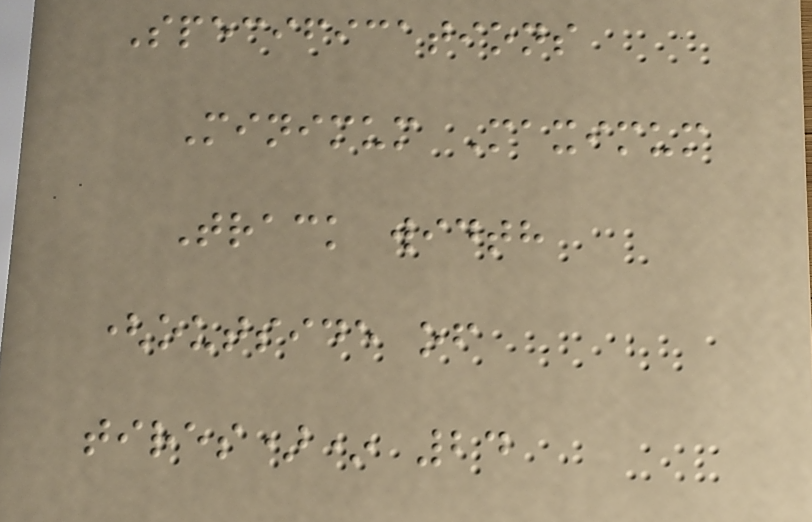Specifications
Minimum Maximum
Track width
(outside of
tires)* 24
